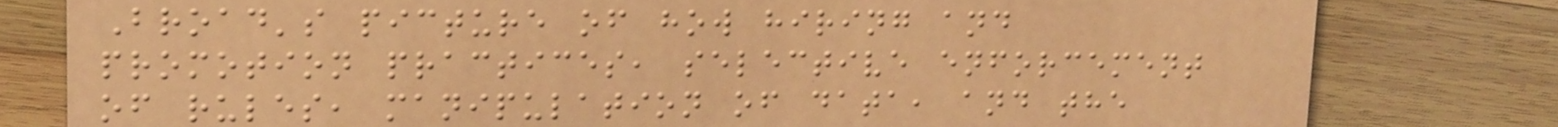Broad's picture of how hiring and
promotion practices, selective enforcement
of rules, manipulation of data, and the
